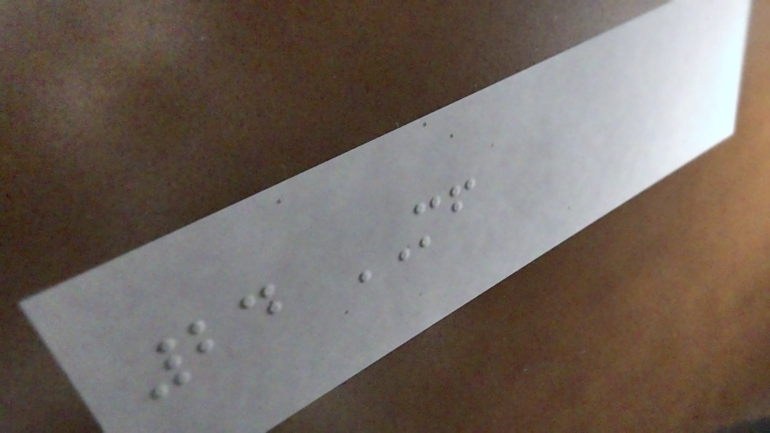24 MF
